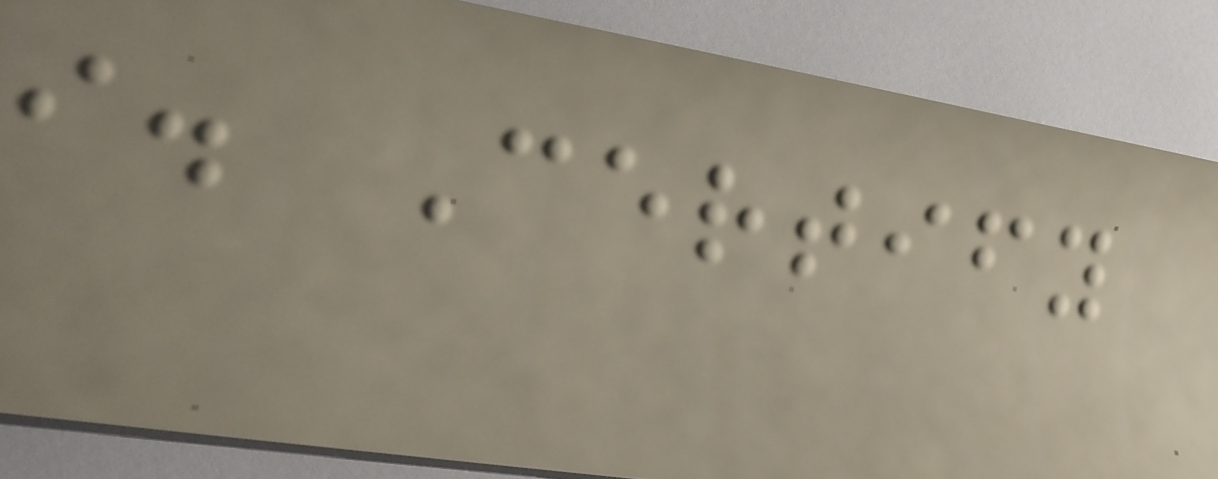i. Certify
